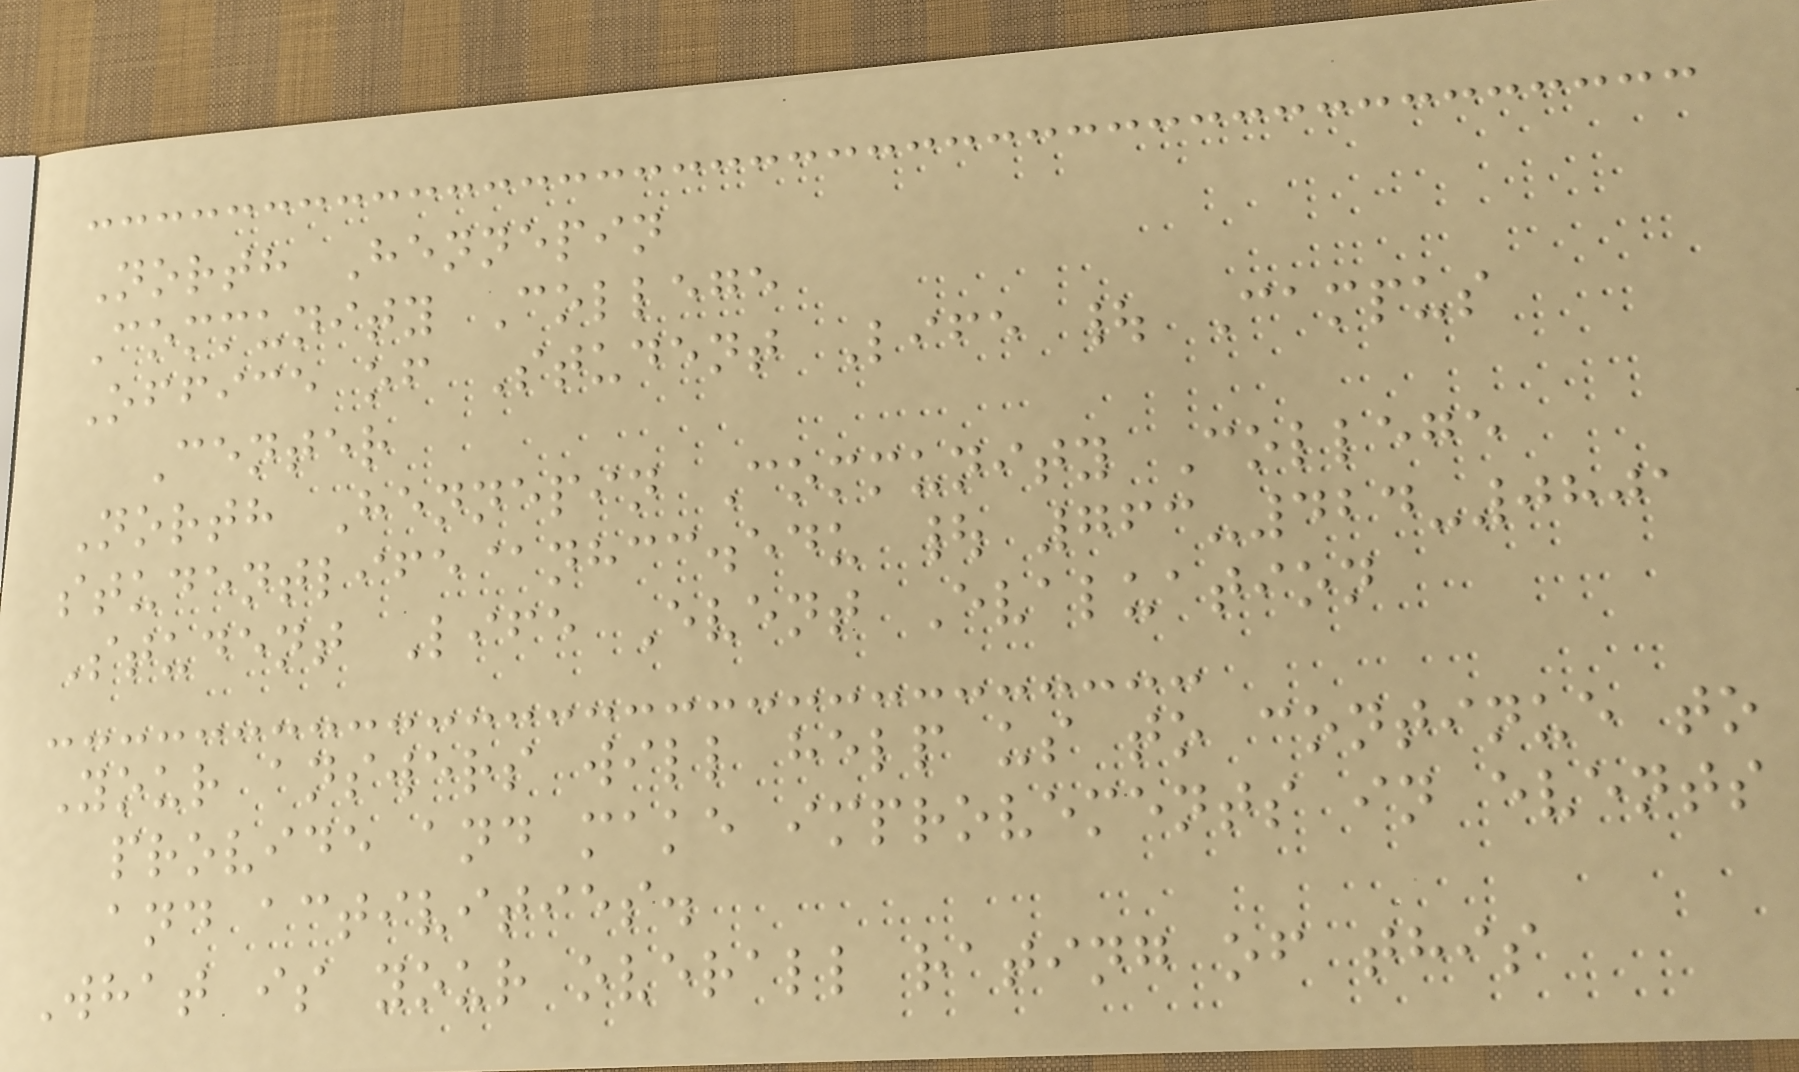North Hennepin
Community College
Office of Student Life | Campus
Center
North Hennepin Community College
studentlife@nhcc.edu | 763-424-0801
Student Life Event Evaluation
Your answers will help us to continue to
provide and make improvements in events
and activities.
What is your overall rating of this
